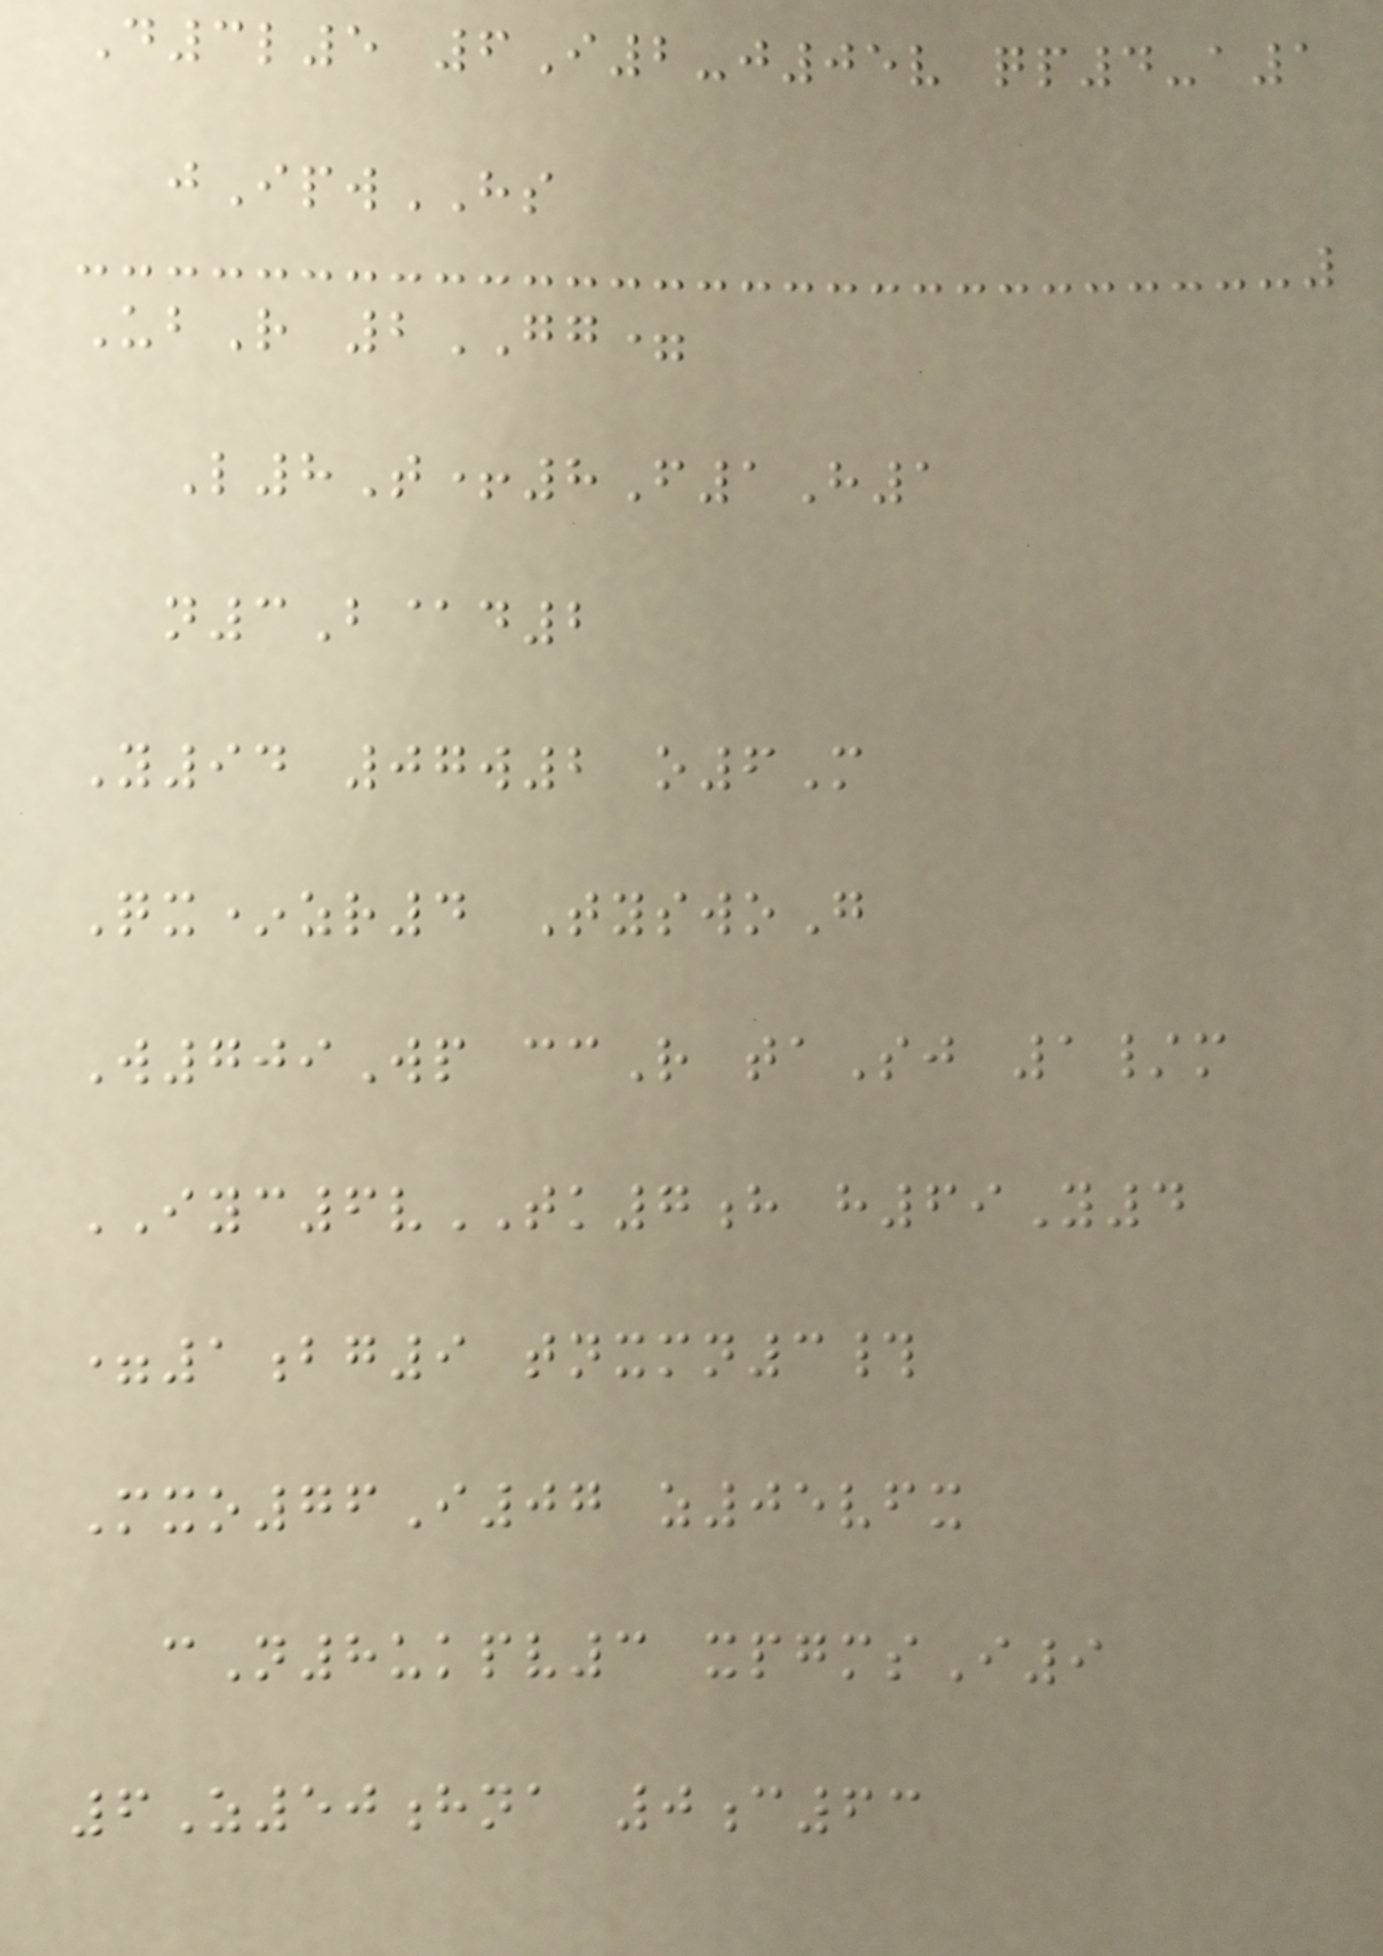D3l5 6I2-j05v qp4-a1
jIpwHS
UbR 2GG=
L8T+8F1H1
n3B@d2
Y94 07w2 o6M
Qx*zr4 TyswoG
W709Wp ccR taSj 1/m
IYC6vTK7h h69Y4
=1bg9 tnxmn3#
Mxo76I07 z05vfx
cN8ukpv3 xpgmsI9
6Z50hna 0c63
